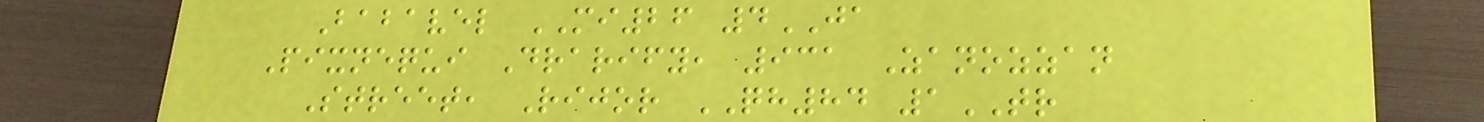Babavel MI26 4JA
Pixnequi Drarify, 931 Zanozzan
Street, Rijor QH84 1TR
